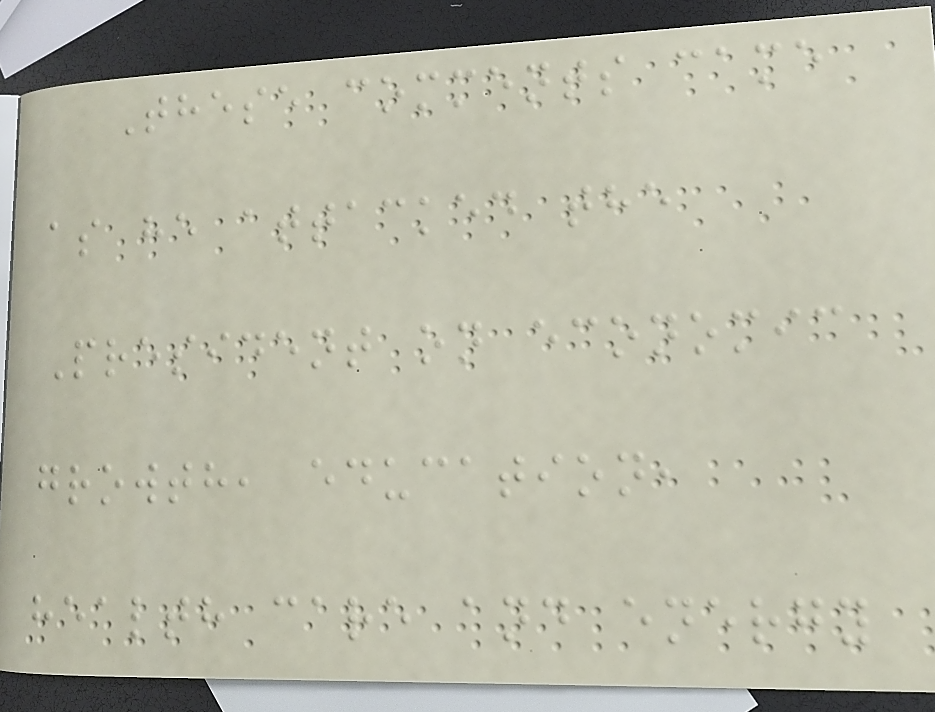These comments came
as he attacked the
President on economic
growth, education,
health care and energy
